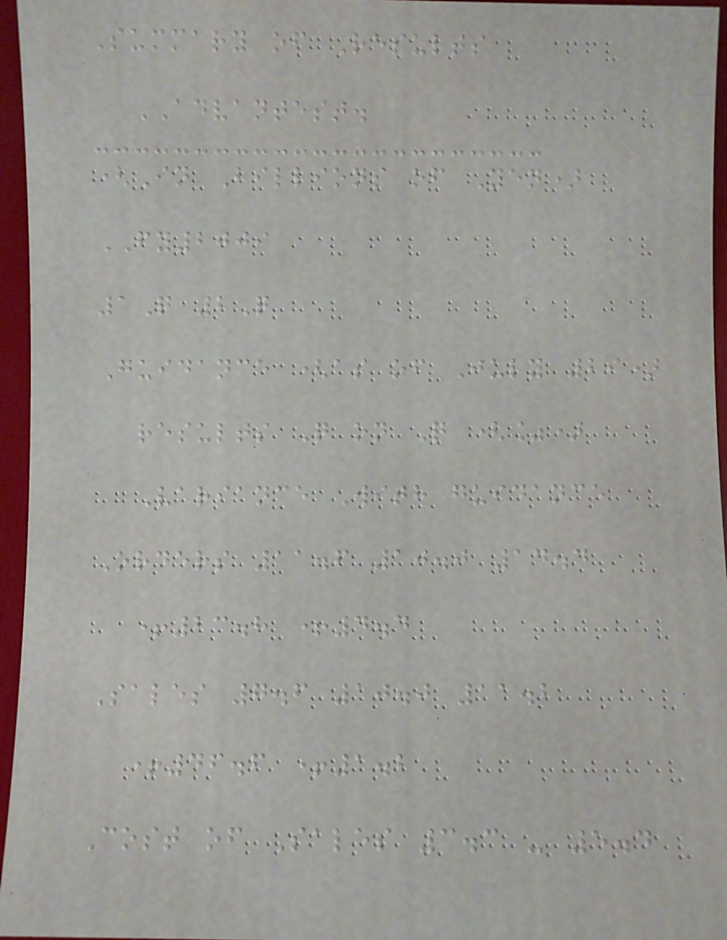Summary of Results
ADVANTEST.
(In Billions of Yen)
FY2009
1Q 2Q
Guidance (as of July 29)
results Q on Q (%)
Variance With guidance
Orders 11.6 10.0 14.4
+23.8 +4.4
Sales 7.6 10.0 11.2
+46.6 +1.2
Cost of Sales 3.3 - 5.4
